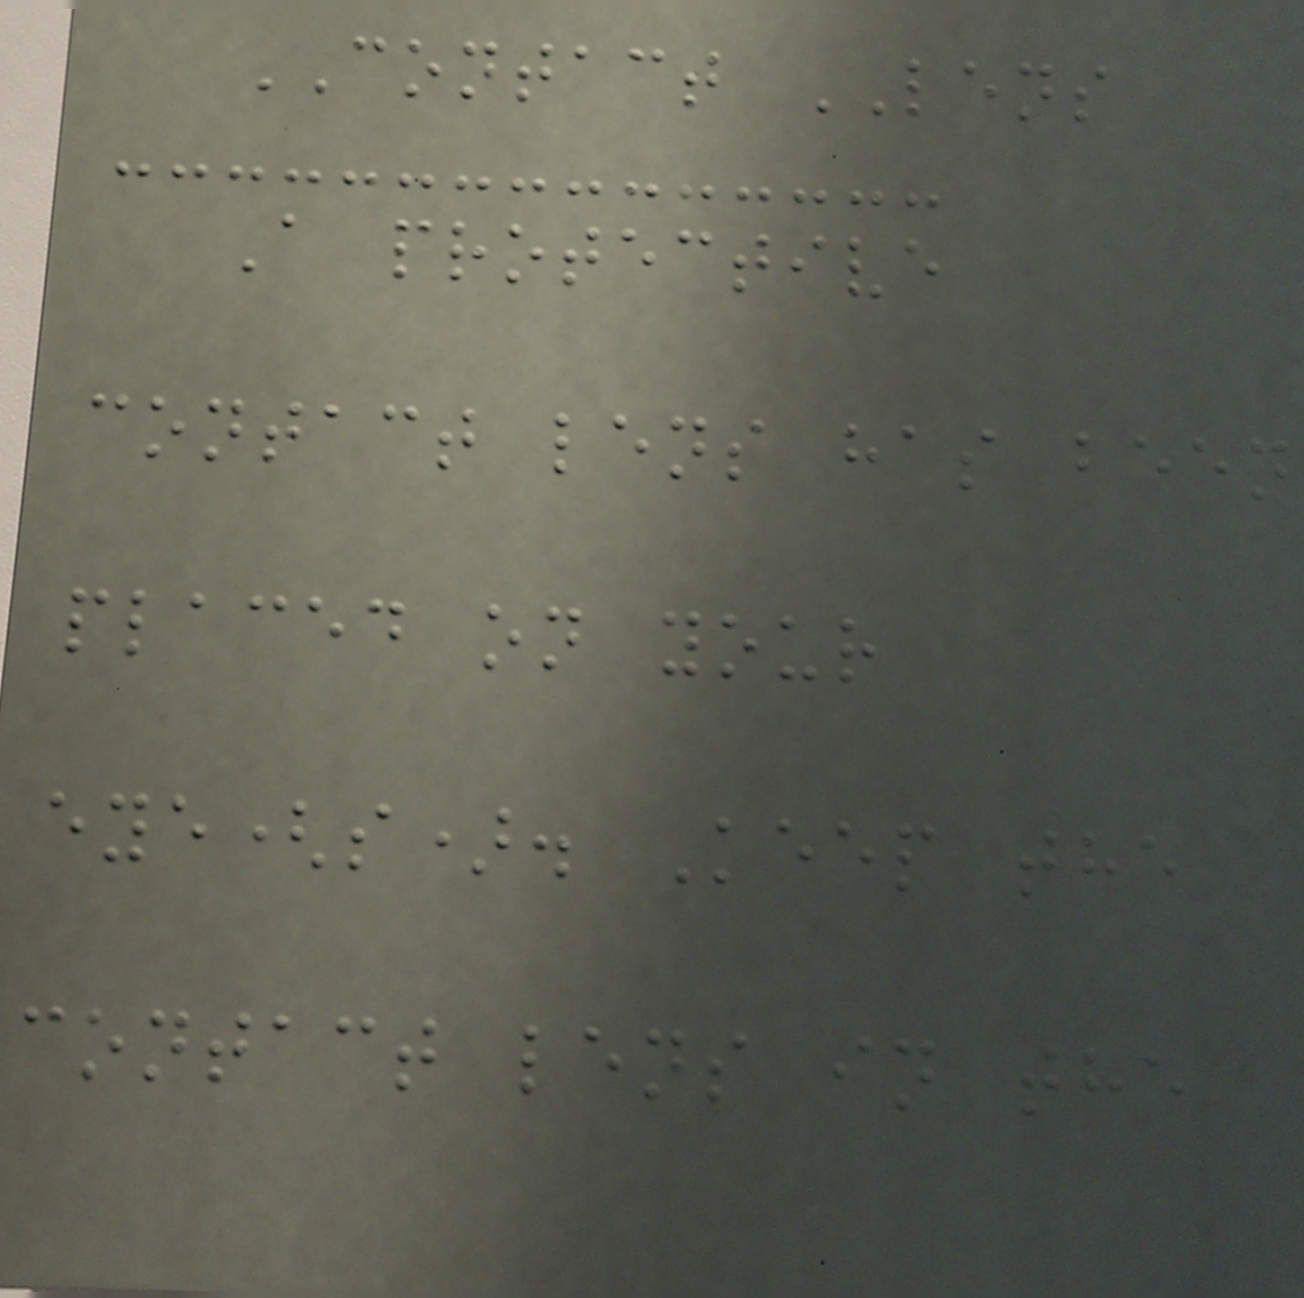CONTACT LENS
A protective
contact lens has been
placed on your
eye(s). Keep the
contact lens in the
